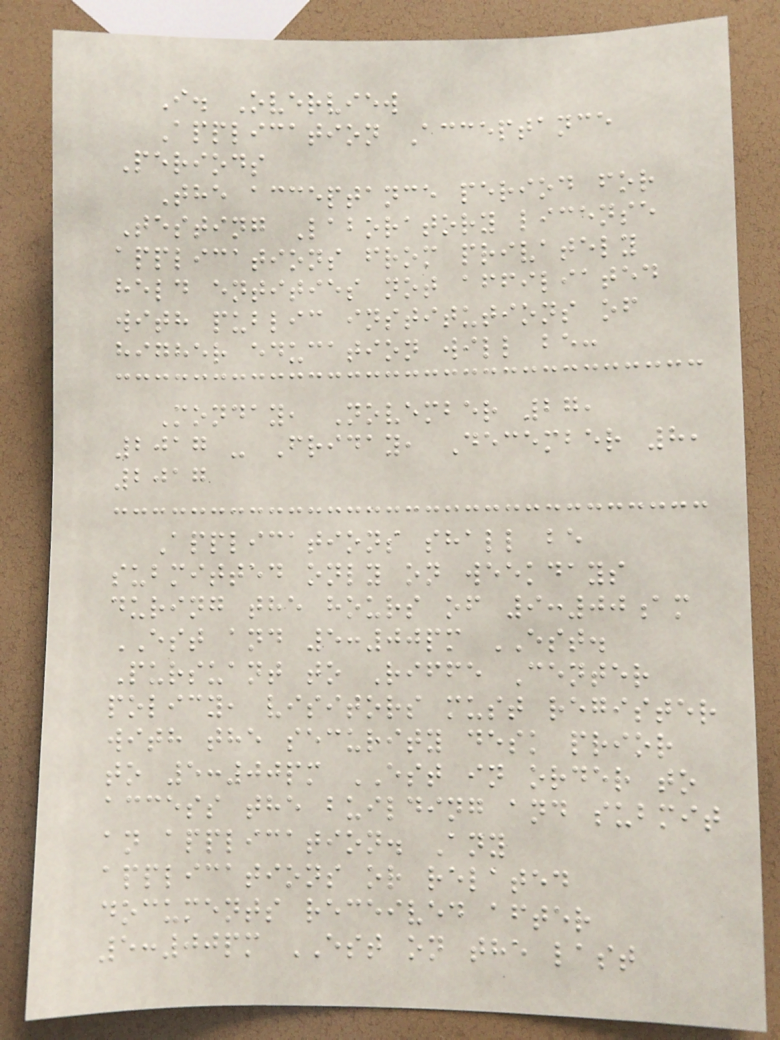I. Overview
Application Acceptance
Periods
The acceptance period for
Testing Laboratory license
applications from privately
held entities not affiliated
with public institutions of
higher education will be:
Monday, November 27,
2017 - Friday, December 8,
2017
Applications shall be
submitted only on weekdays
during the hours of 9:00am
EST and 5:00pm EST.
Pursuant to Riffe Center
policy, visitors must register
with the security desk prior
to 5:00pm EST in order to
access the building and submit
an application. Any
applications or related
documents received after
5:00pm EST on the last
